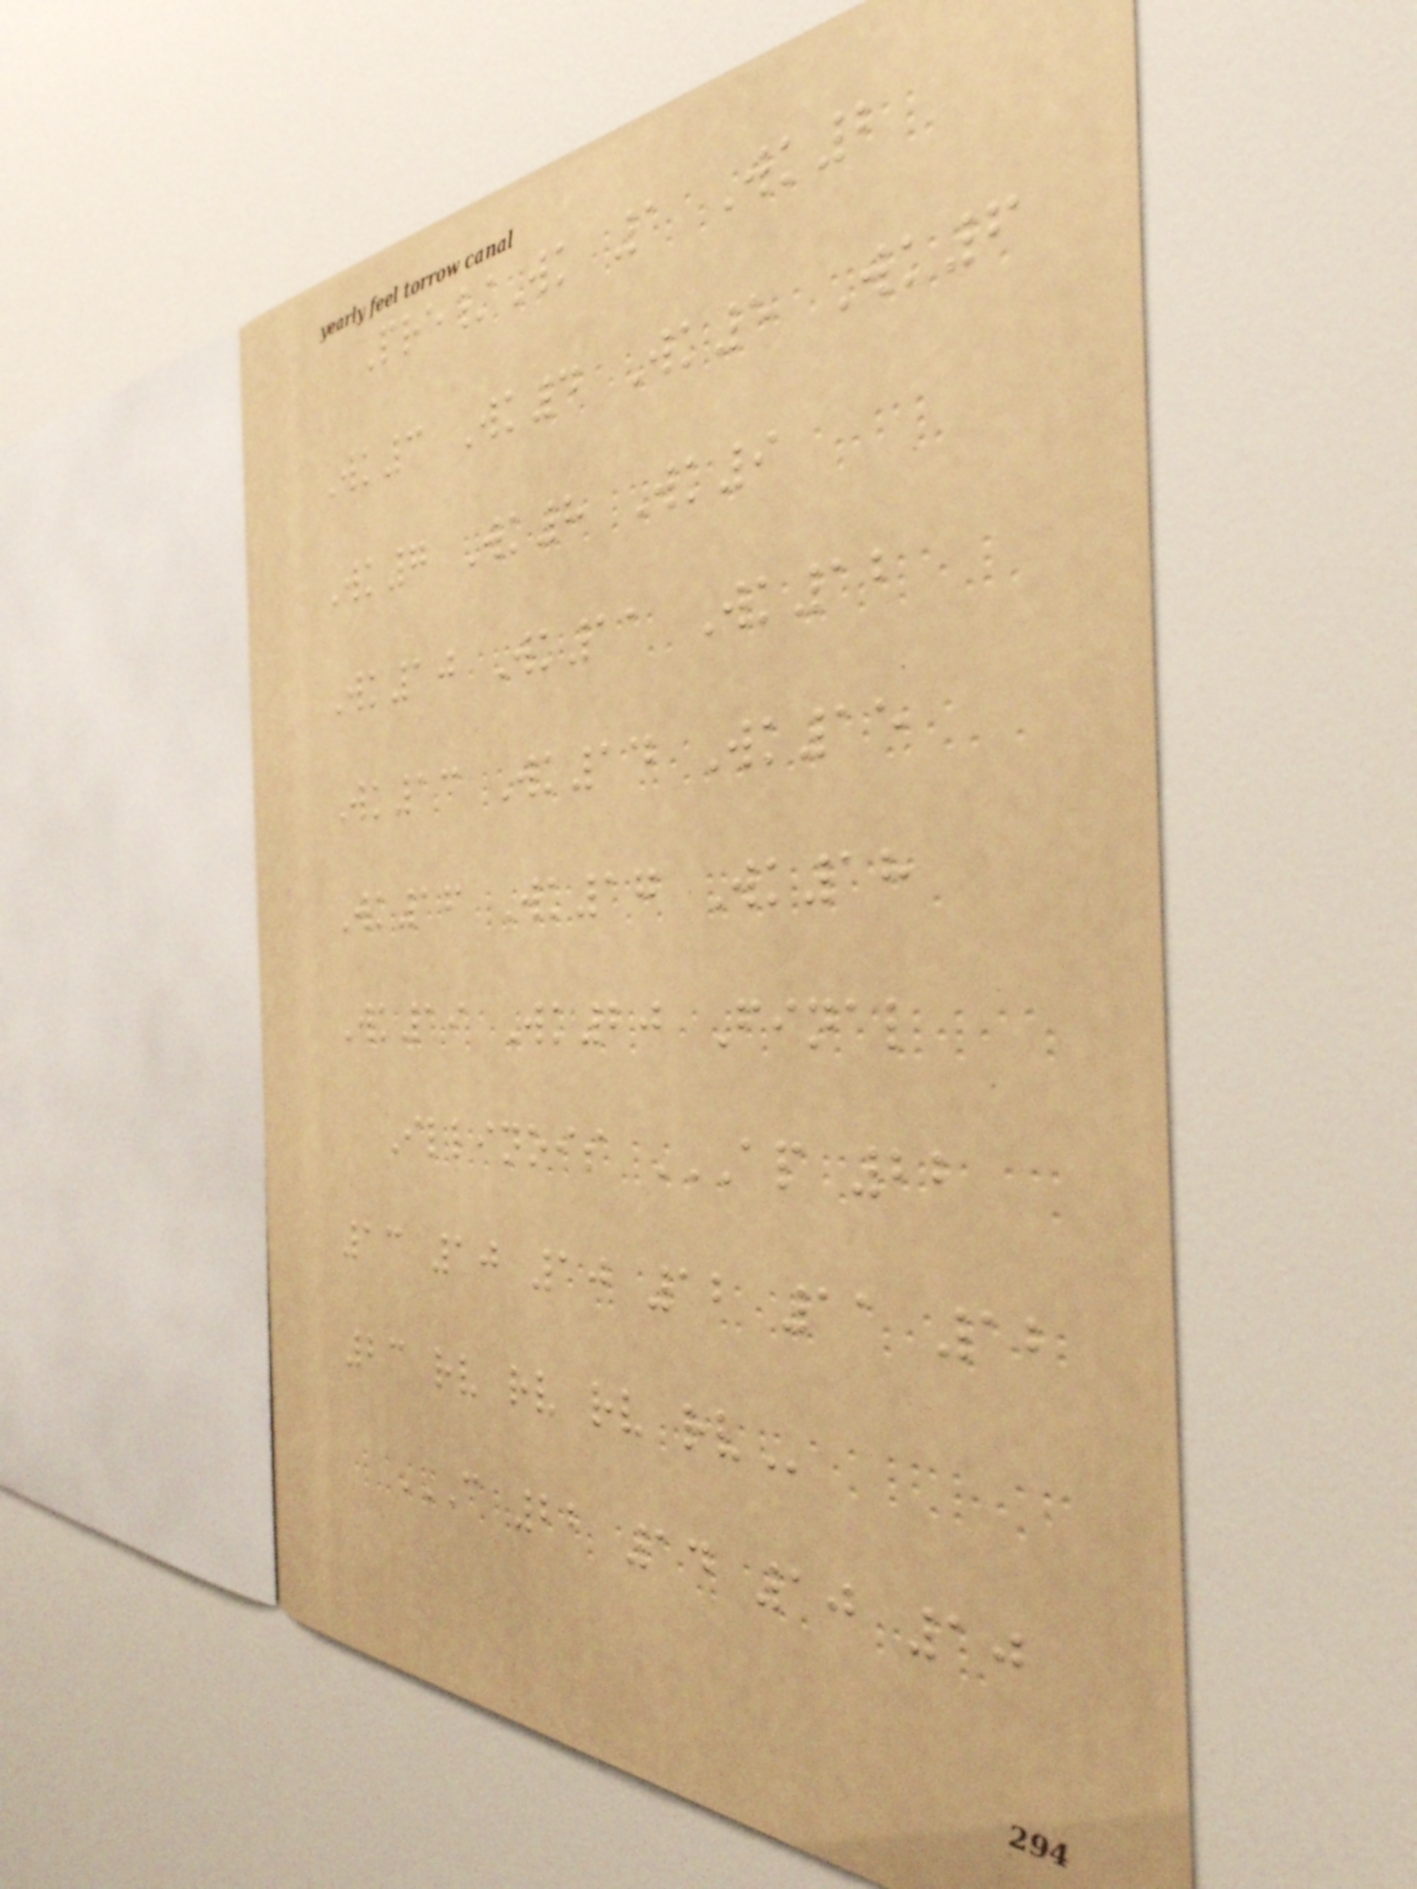Pre/Wk 1 Wk2
Wk3 Wk4 Wk5 Wk6
Wk7 Wk8 Wk9
Wk10 Wk11 Wk12
Wk13 Wk14 Wk15
Wk16 Wk17 Wk18
Wk19 Wk20 Final
Illinois AP 22
13 10 10 12 11 12
23 RV RV RV RV
C 22 14 10 10
